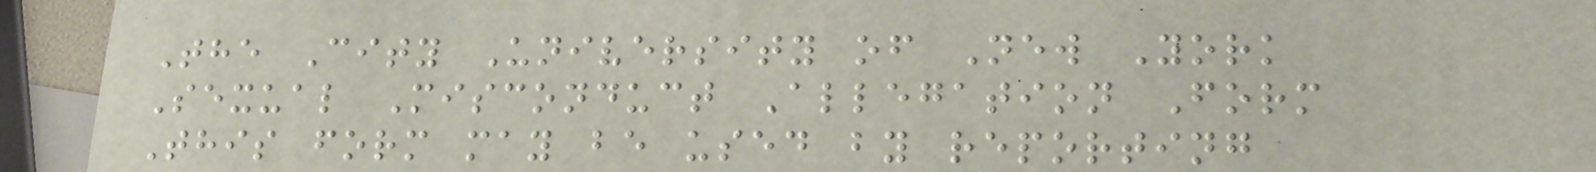The City University of New York
Sexual Misconduct Allegation Form
This form may be used by reporting
